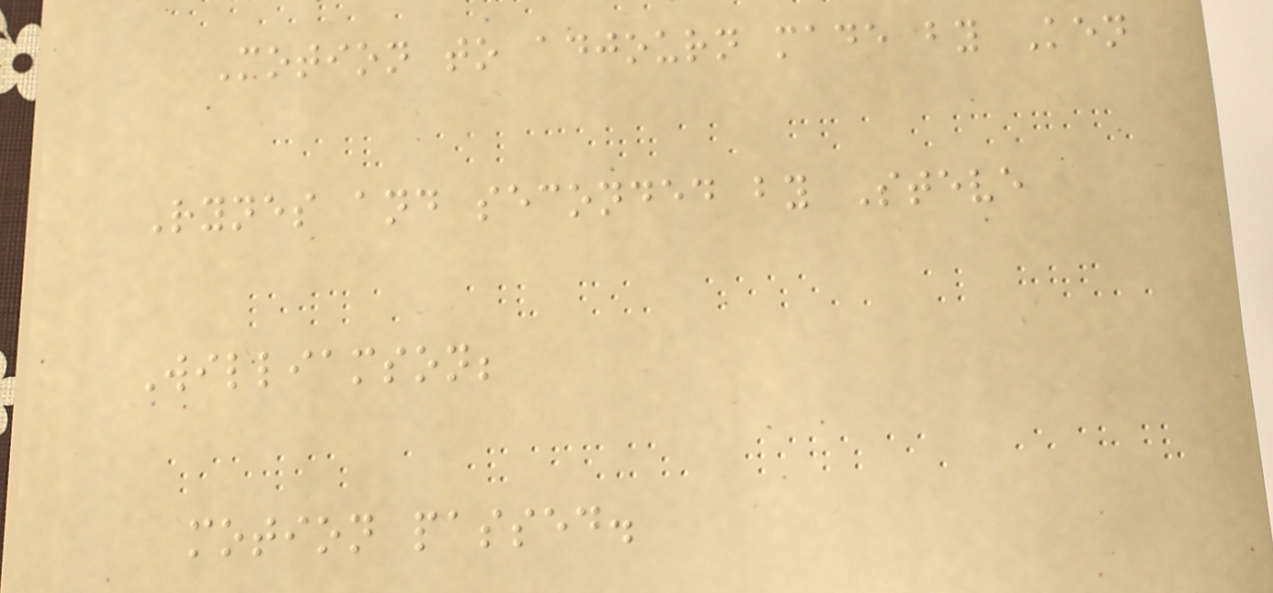Motion to adjourn made by Ken
Rynes and seconded by Steve
Williamson;
motion passed.
